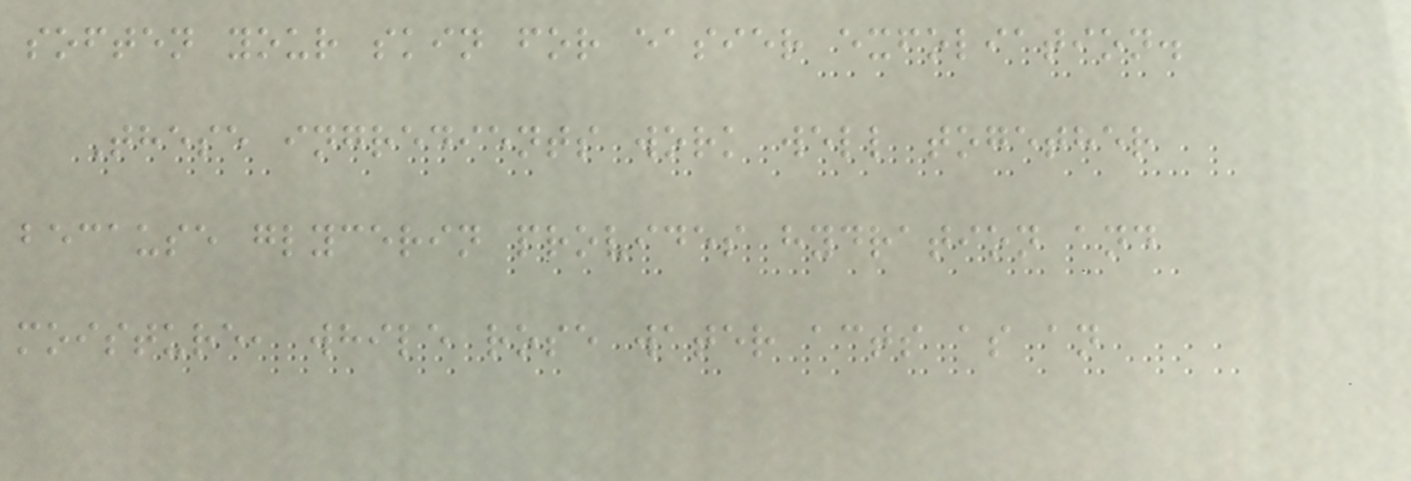soften your skin for easier exfoliation.
These ingredients work well together
because glycerin provides hydration and
moisture, while rose water acts as an
